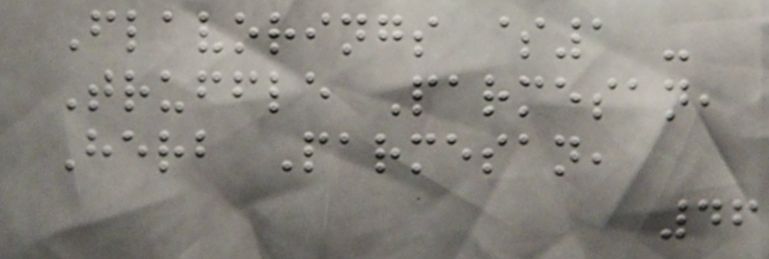Flavorings $1 -
Truffle Parmesan,
Herb Parmesan,
46
